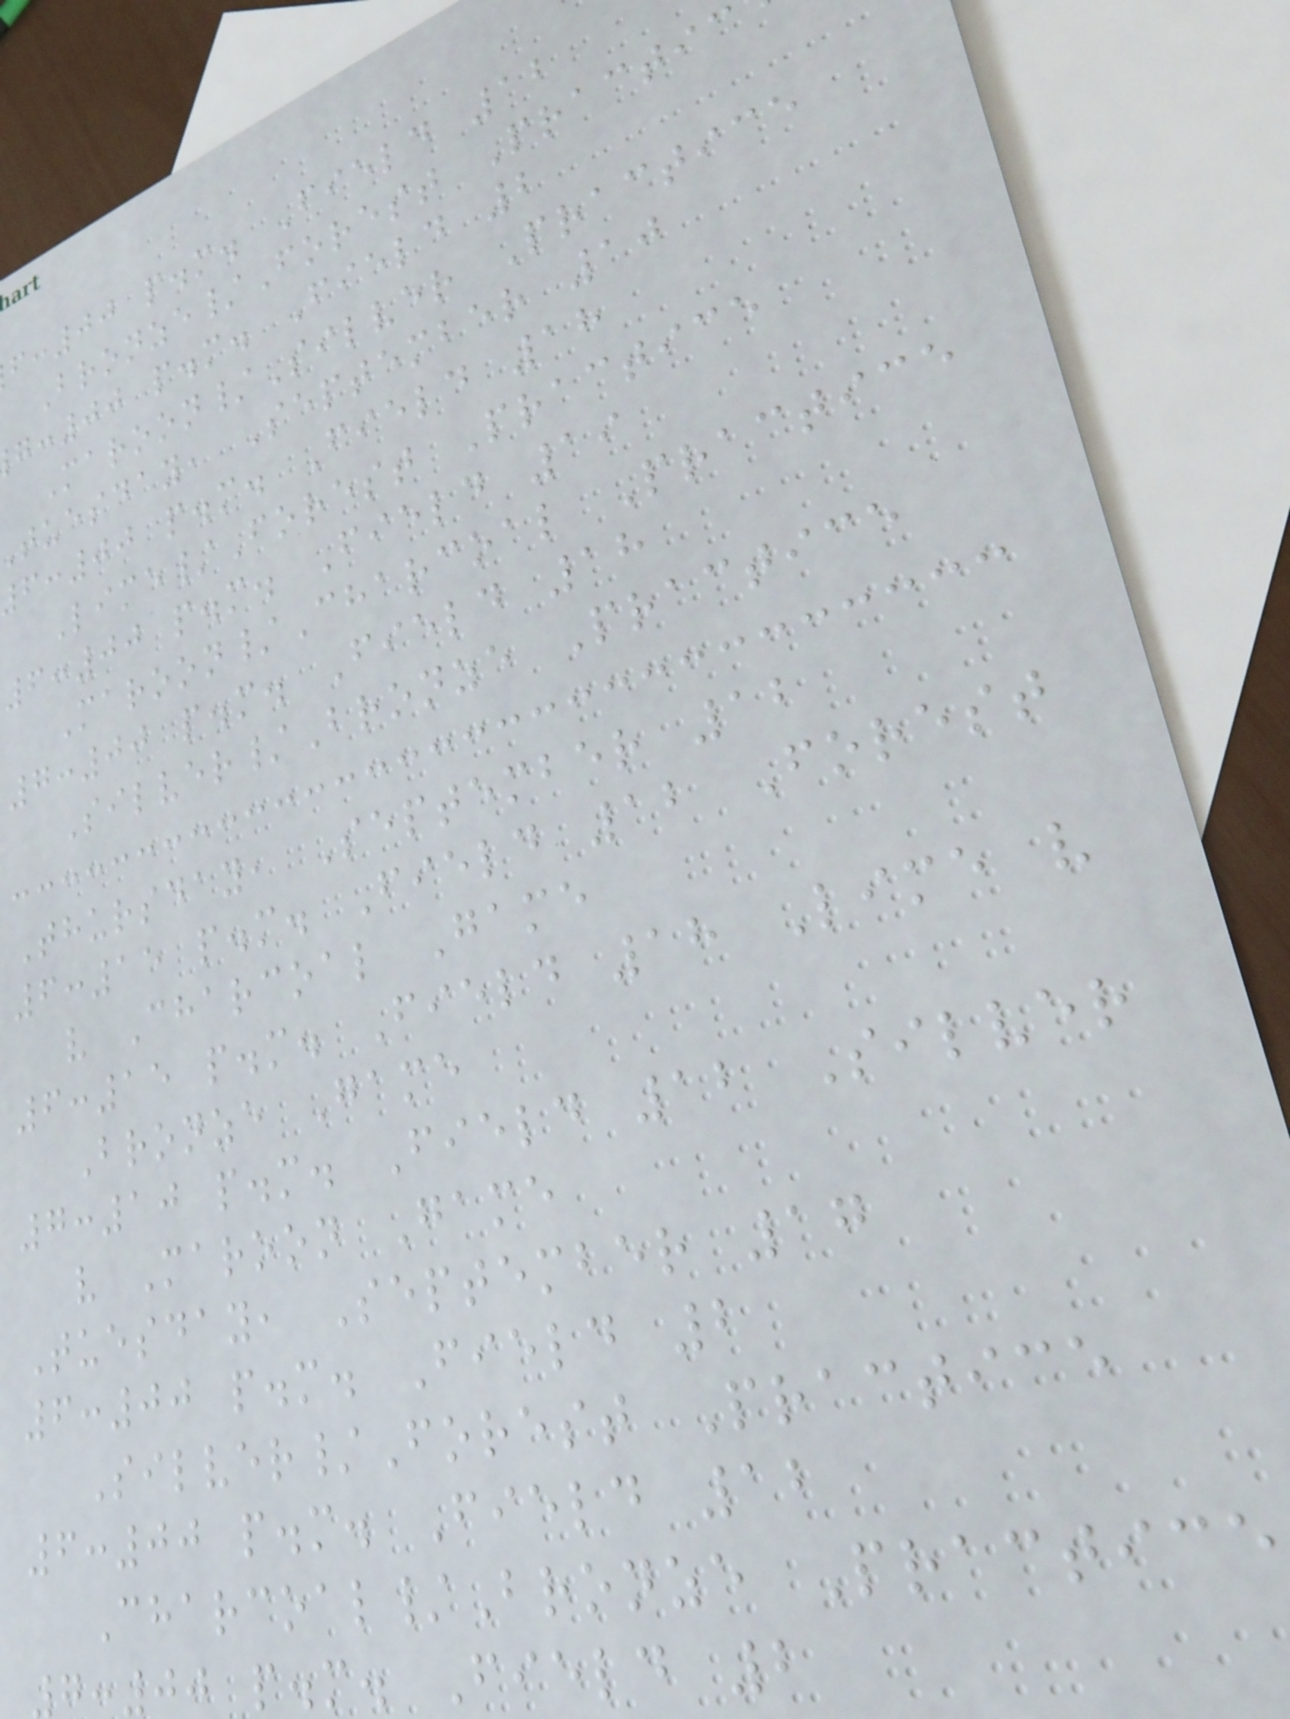:00 p.m. Field 12
Bronze/Forest Practic
:00 p.m. Field 2
Maroon/Silver Practice
tuesday, September 10
:00 p.m. Field 18
Lime/Forest Practice
6:00 p.m. Field 19
Maroon/Charcoal Practice
7:00 p.m. Field 18
Silver/Bronze Practice
Thursday, September 12
6:15 p.m. Field 12 Forest
v Charcoal Game
6:15 p.m. Field 18 Lime v
Bronze Game
7:10 p.m. Field 12 Silver
v Maroon Game
Tuesday, September 17
6:00 p.m. Field 2
Silver/Forest Practice
6:00 p.m. Field 12
Charcoal/Bronze Practice
7:00 p.m. Field 2
